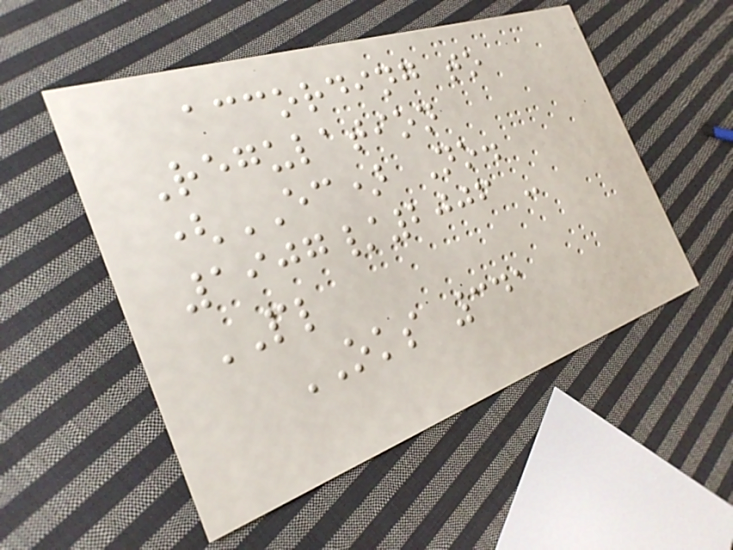according to
Regulation
(EC) No.
1907/2006 -
PL
OKS 341
